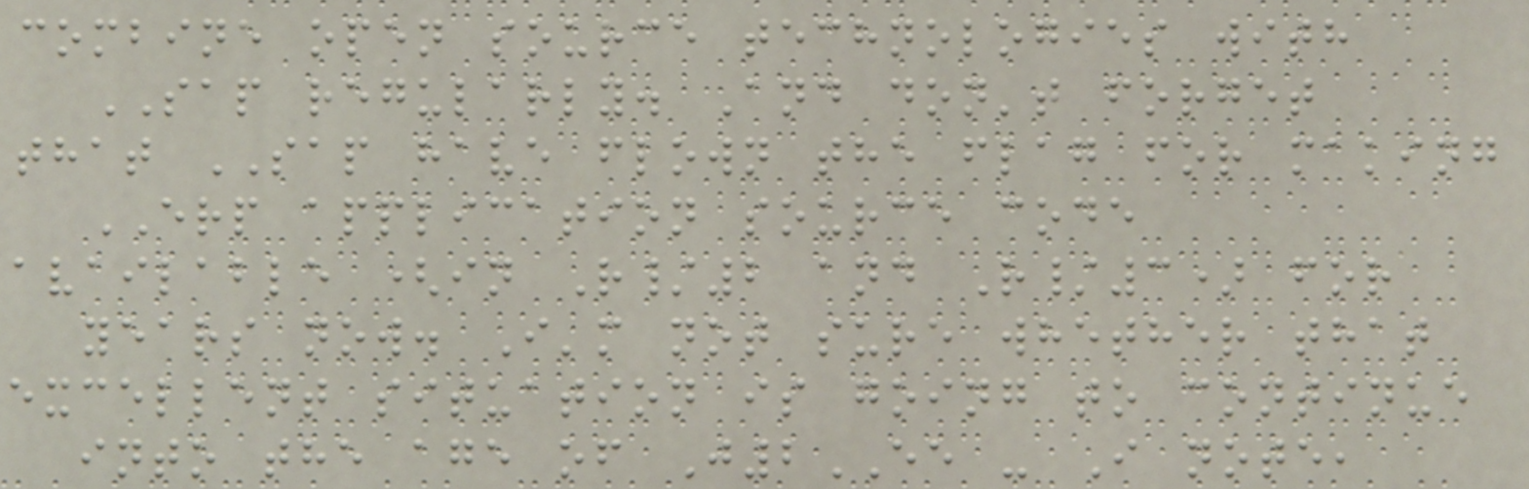combine open source technologies with
SAP regularly. And don't forget
that SAP have flown the flag for making
ERP application source code
available (in R/2 and R/3) for
years now. I'm not sure whether that
excellent situation is going to continue
into the age of J2EE - I note,
